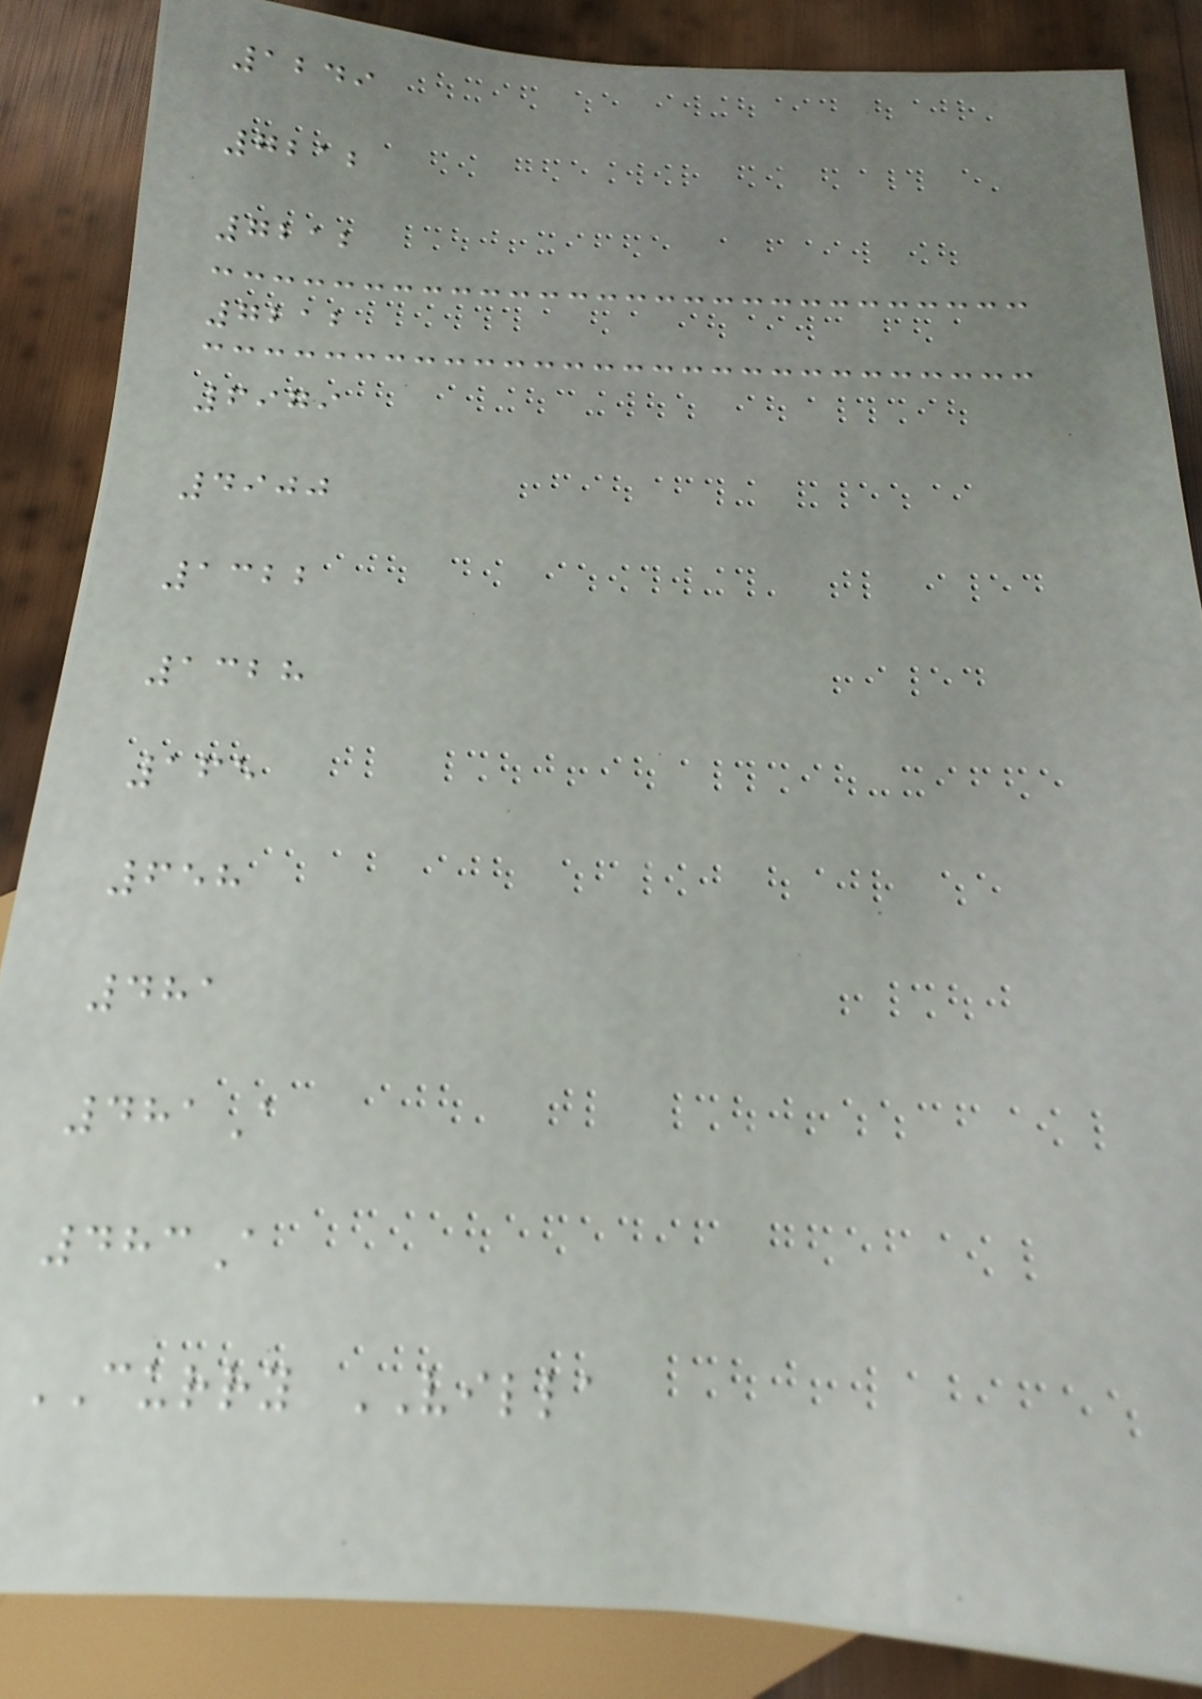1249
7212
7212
7212
6979
4900
1322
1328
165
658
481
481A
483A
CURRY VILLA
